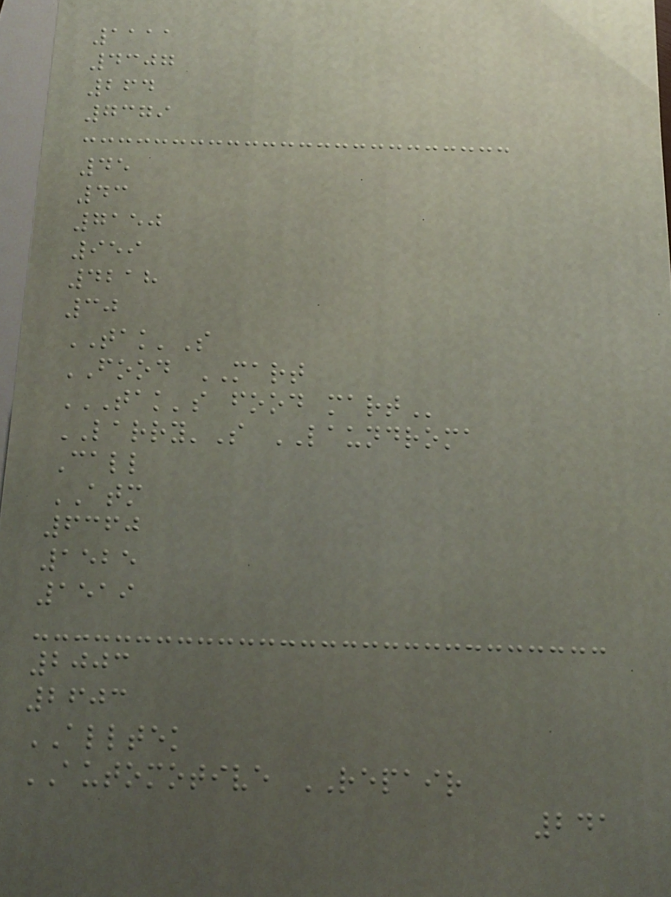1111
4307
264
7379
45
43
7150
959
4218
30
TAK'S
FOOD MART
TAK'S FOOD MART
LARRY'S LAUNDROMA
Call
ATM
6360
1525
1519
2003
2603
ALLTEK
AUTOMOTIVE REPAIR
241
